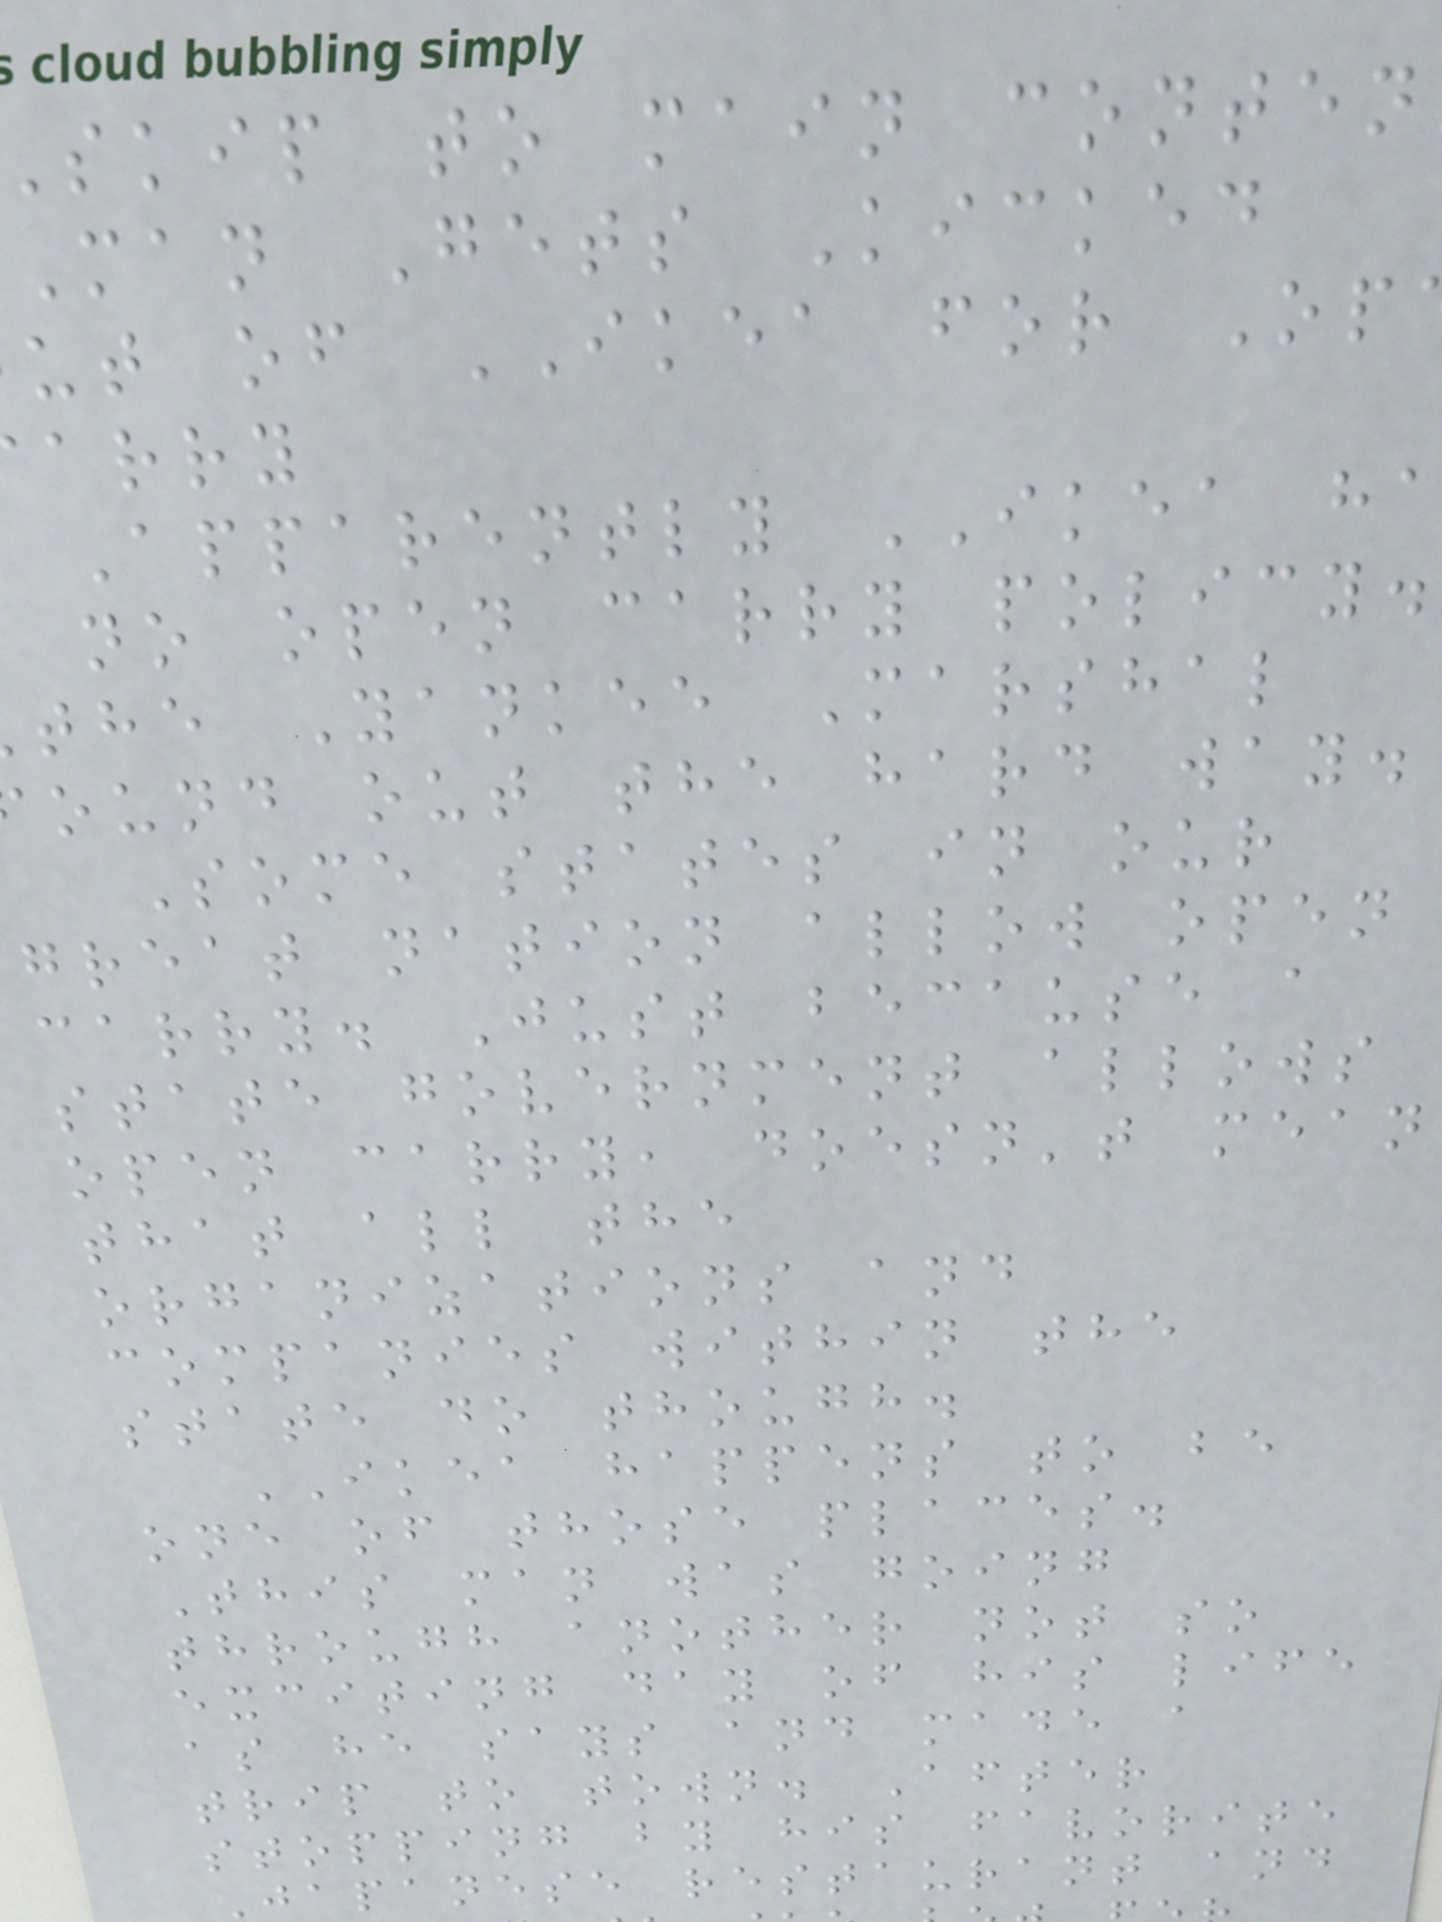skip to main conten
Man Gets Kicked
ut of IKEA for Op
arry
Apparently IKEA ha
no open carry policy.
the Yankee Marshal
ound out the hard way.
Some states in our
great nation allow open
carry. Just because a
state government allows
open carry, doesn't mean
that all the
organizations and
companies within the
state do though.
IKEA happens to be
one of those places.
This man was going
through another not so
exciting day of his life
as he says and made a
trip to town. After
stopping by his favorite
japanese restaurant and
